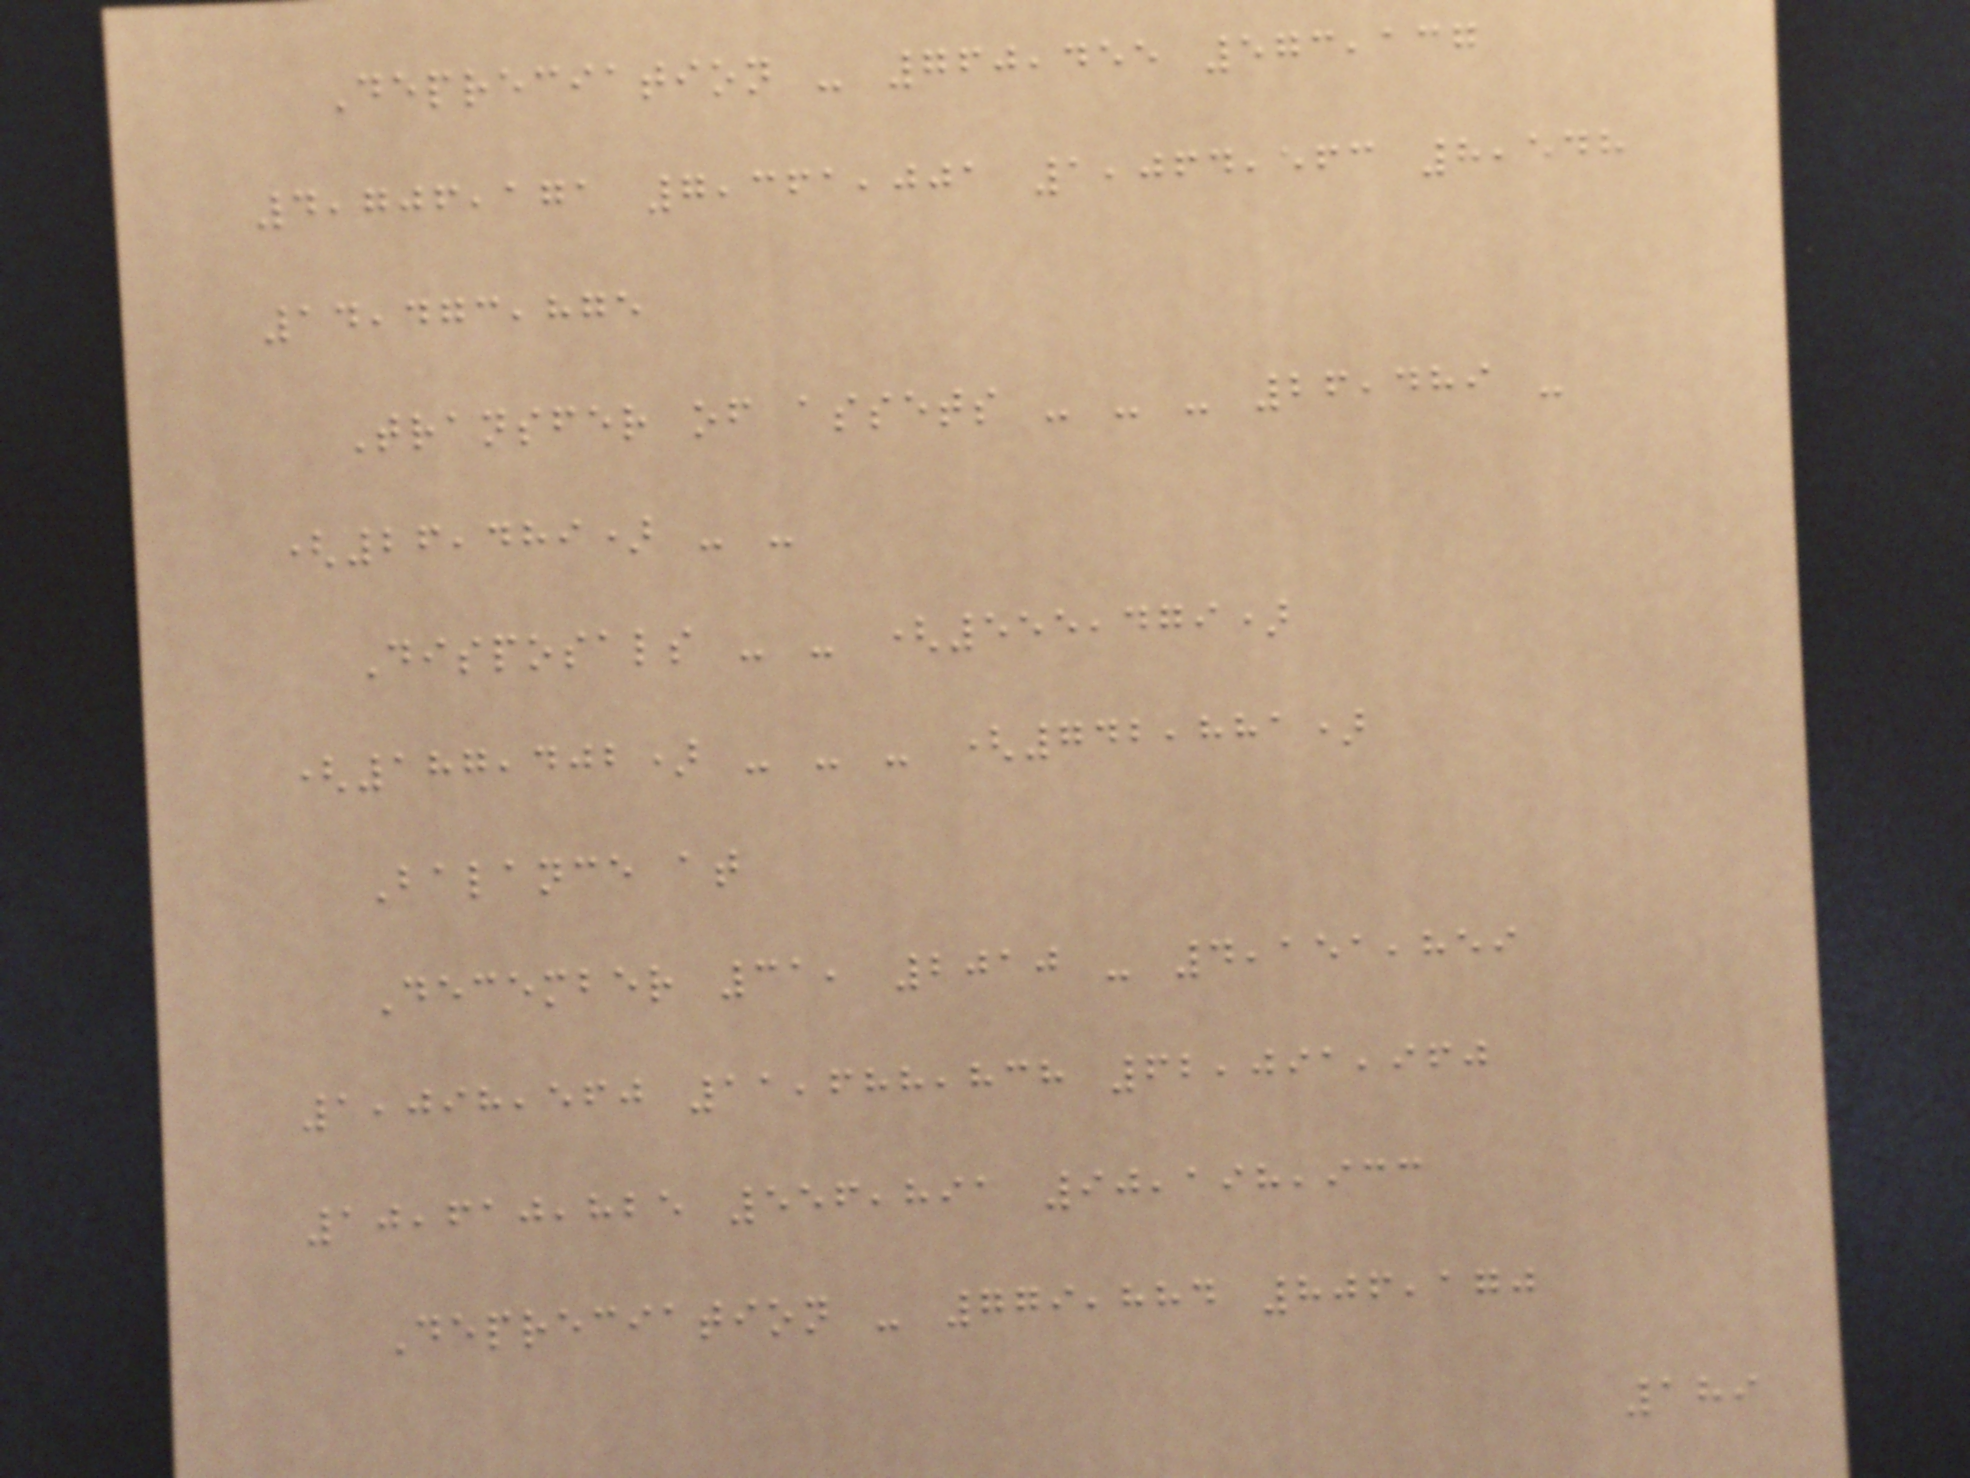Depreciation - 760,455 573,137
4,706,171 7,361,001 1,064,563 8,548
14,473,875
Transfer of assets - - - 26,489 -
(26,489) - -
Disposals - - (555,479)
(187,402) - - - (742,881)
Balance at
December 31, 2010 - 4,151,859
1,098,560 11,688,838 62,091,960
10,610,825 556,891 90,198,933
Depreciation - 779,884 806,170
189
